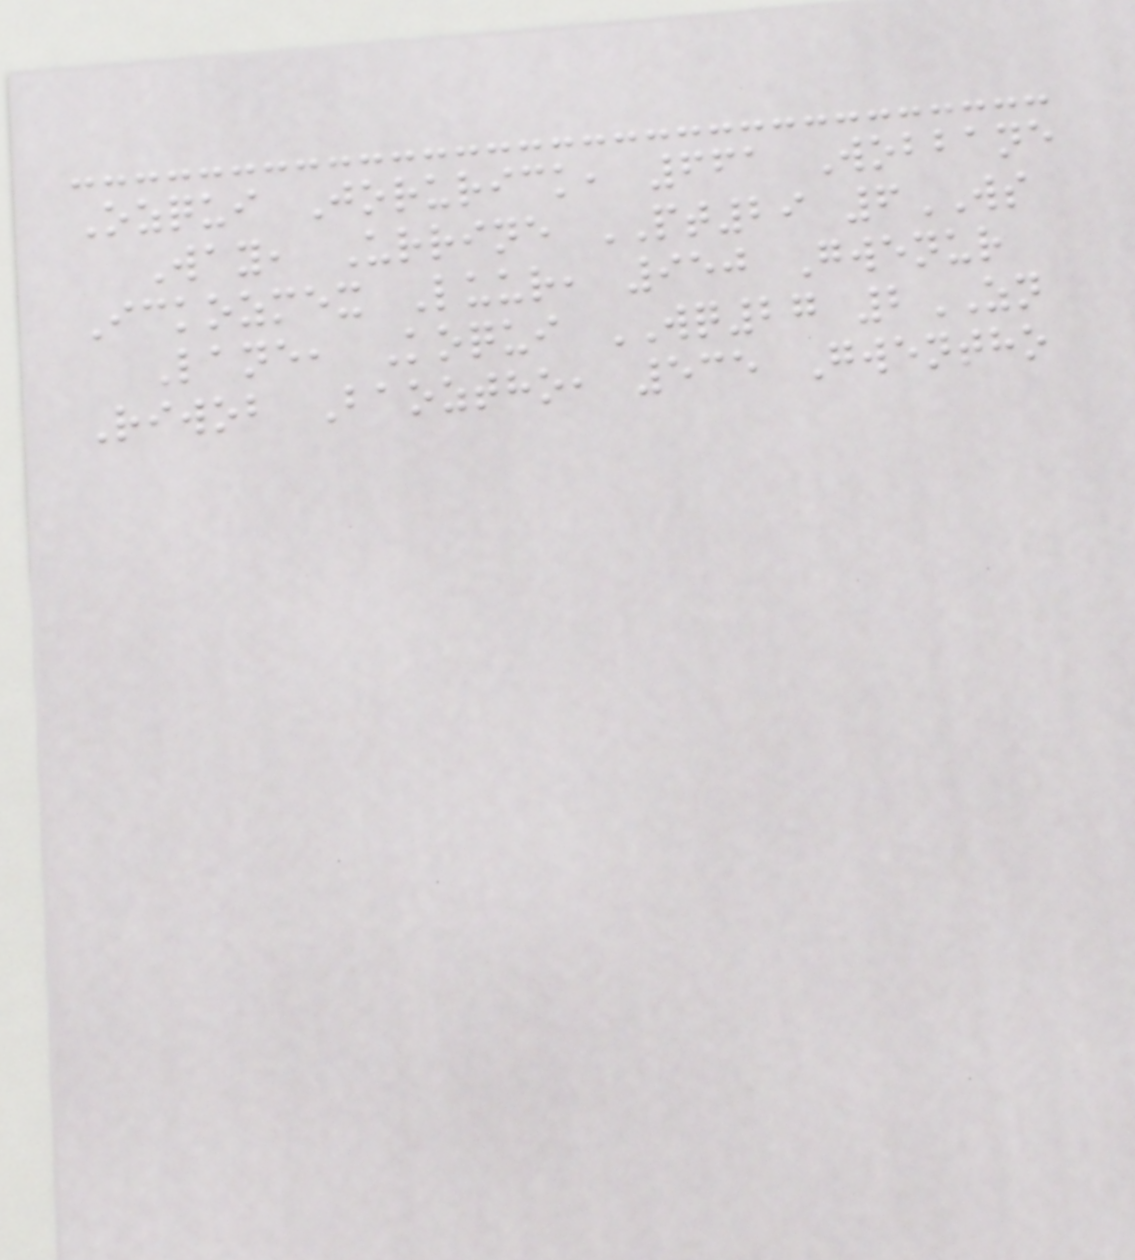Ozqui Jorurick, 661 Wobbane
Way, Urrine PT29 6WS
Ickozmex Luur, 950 Gwenur
Lane, Koqui WQ27 2ZN
Riwob Baoztho, 535 Gwentho
